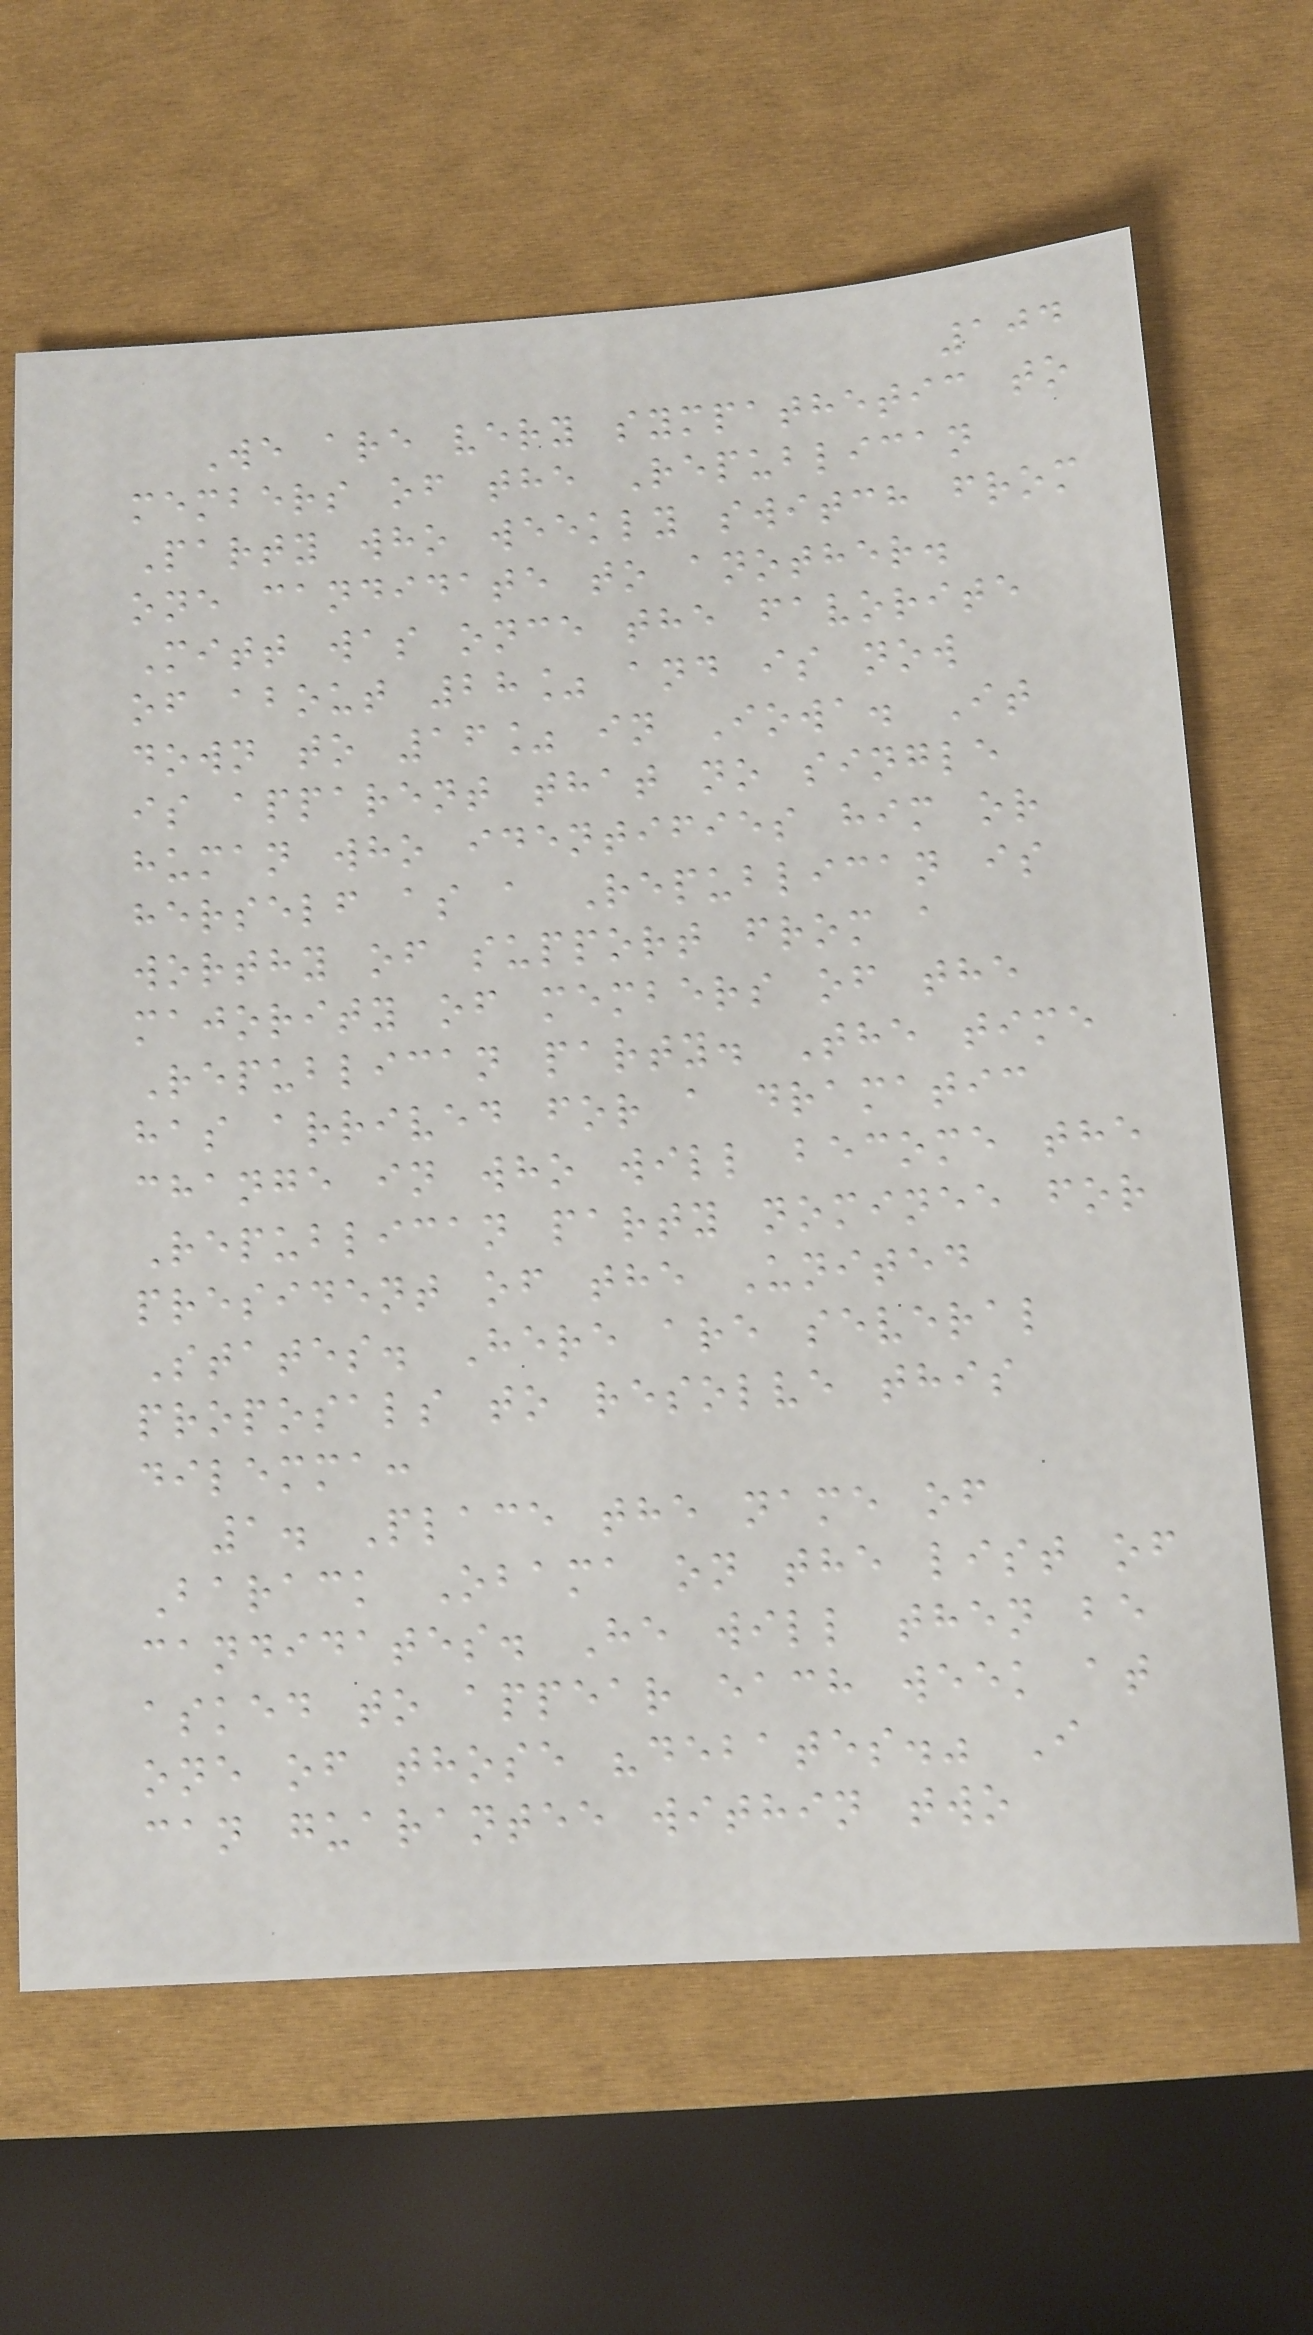104
We are very sympathetic to
members of the Republican
Party who weekly switch from
one candidate to another.
Mitt was once the favorite
of about 28% and is now
down to 16% in Iowa. It
is apparent that no single
human who identifies him or
herself as a Republican is
worthy of support from a
majority of members of the
Republican party. The time
has arrived for a dramatic
change in who will become the
Republican party nominee for
president of the United
States. Here are several
proposals to resolve this
dilemma:
1. Place the name of
Barack Obama on the list of
candidates. He will then be
asked to appear each week at
one of those "debates." I
can guarantee within two
